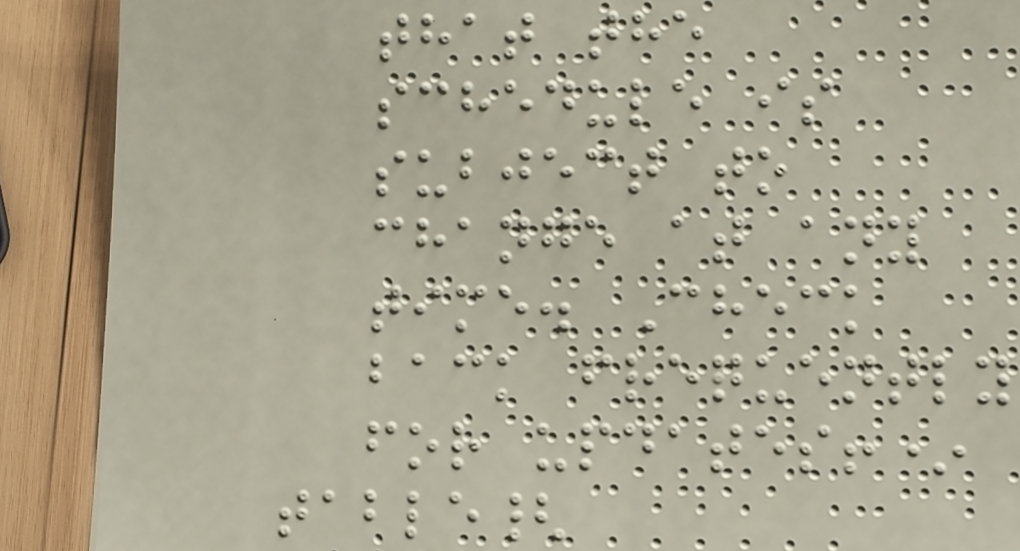that the
schedule is
subject to
change at any
time. Check
back frequently
for updates!*
table{
